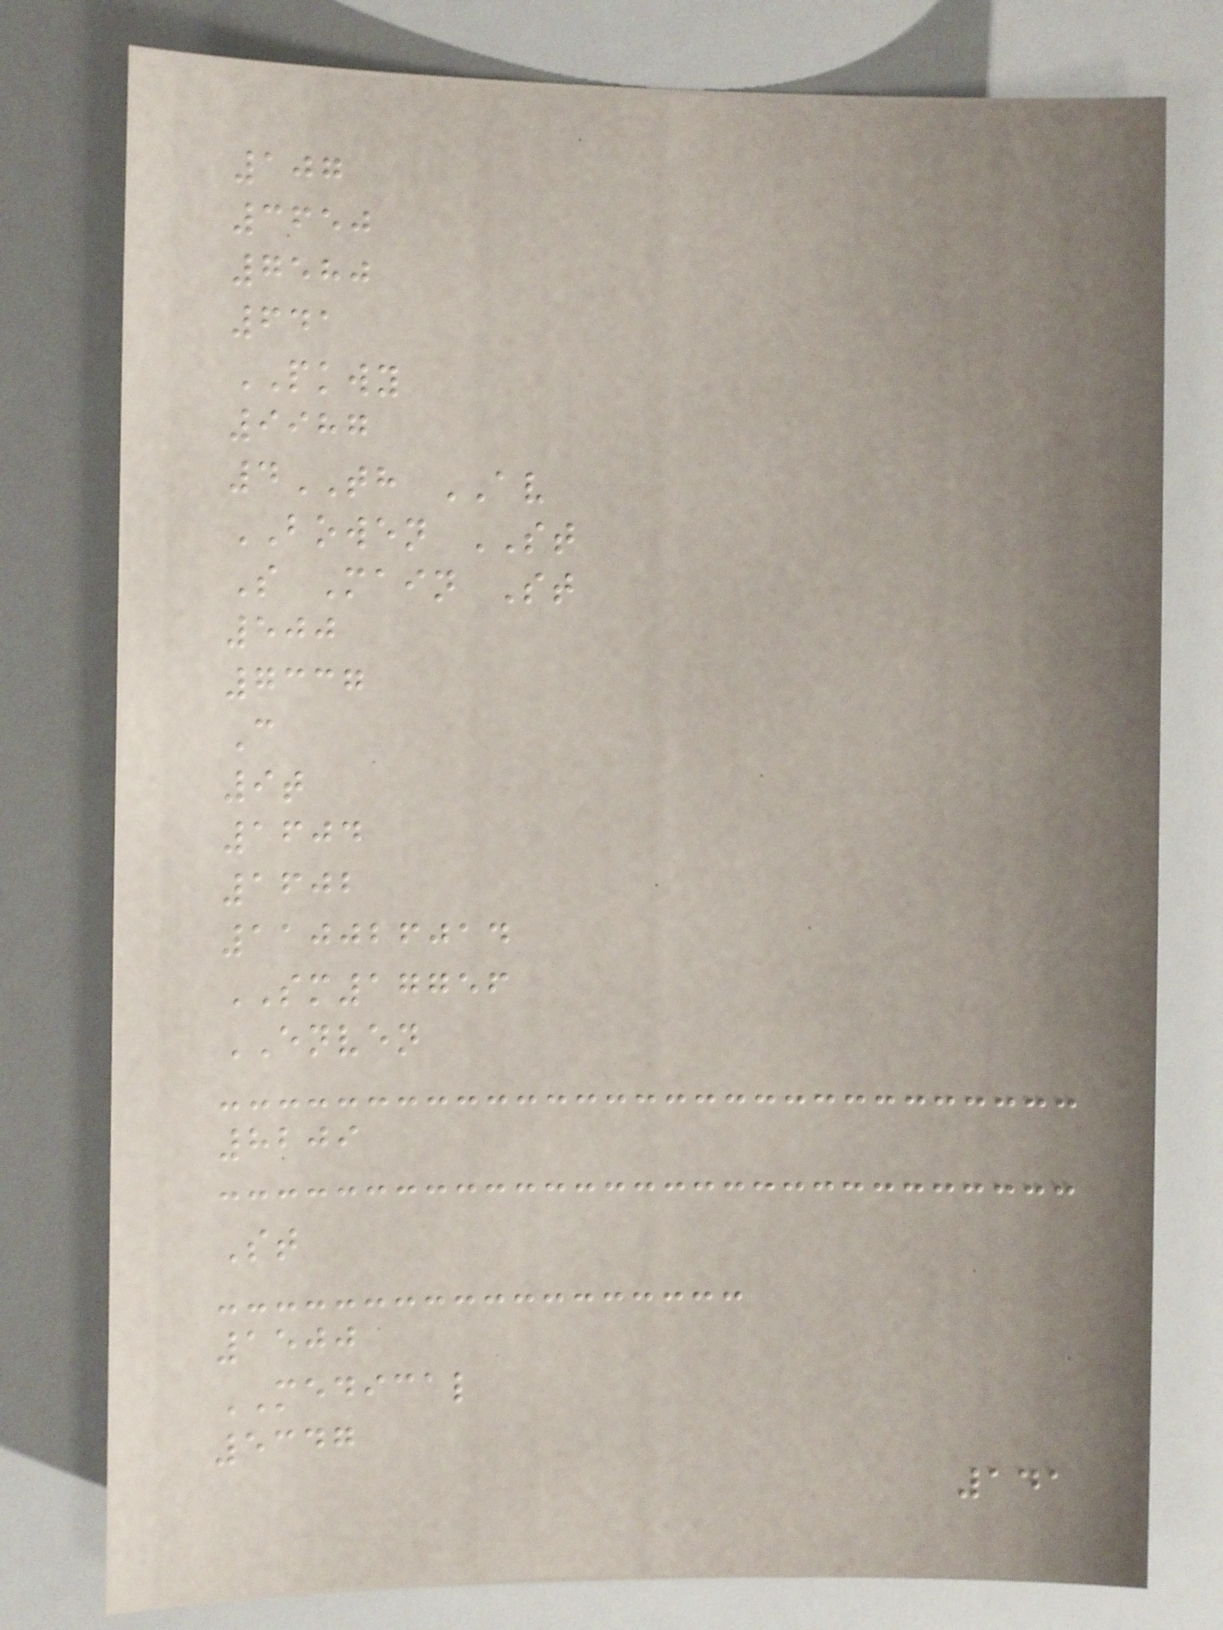107
3650
7580
641
PKWY
9987
4TH AV
BOWEN ST
S Main St
500
7337
C
9t
1604
1602
110026014
SM17756
ENVEN
8209
St
1500
MEDICAL
5347
141
